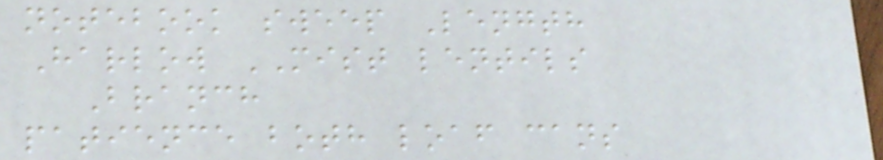notebook sweep Length
Harlow MIST lentils
Branch
patience both loaf cans
